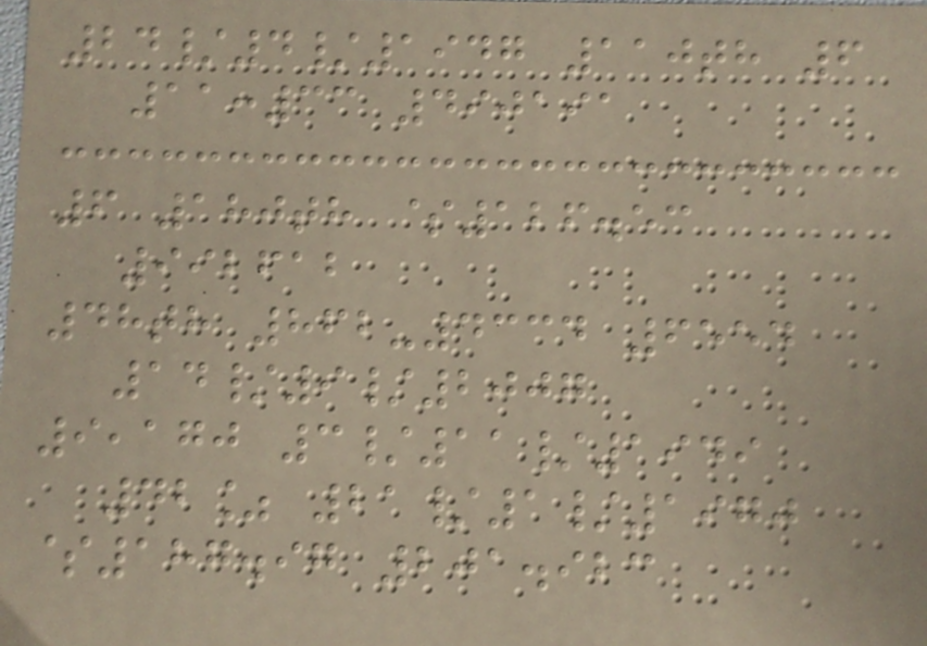24/4/1947 110th 6
11:33 490191
6 180th $126.53
992612
48th 862-4334 6554
14/9/2007
9,170 3/11/1949
42% 21/1/1970
$187.97 201.923
